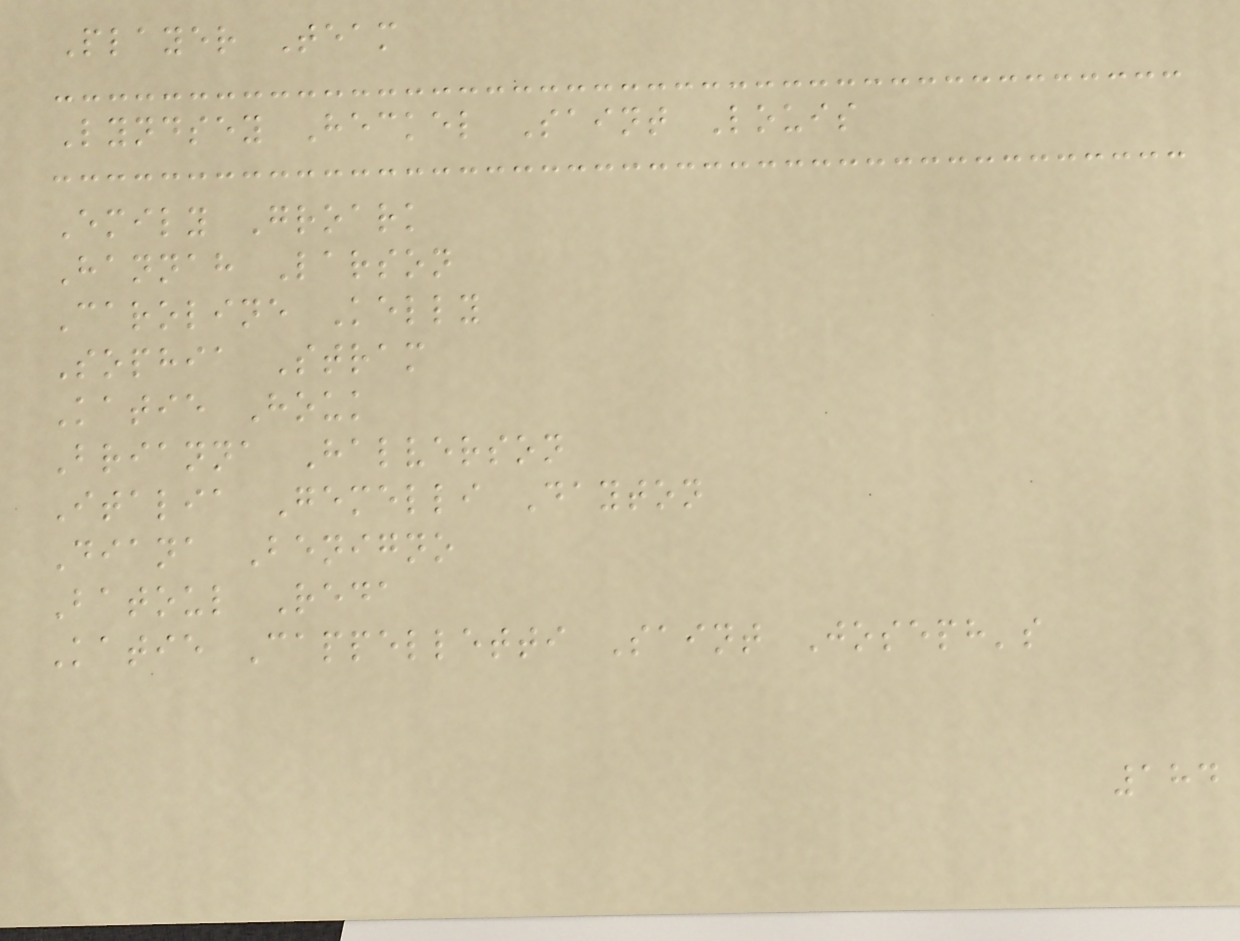Player Team
Lyndsey Heckel Saint Louis
Emily Groark
Hannah Larson
Caroline Kelly
Sophia Stram
Katie Houk
Brianna Halverson
Italia Gemelli Dayton
Diana Benigno
Batoul Reda
Katie Cappelletti Saint Joseph's
184
